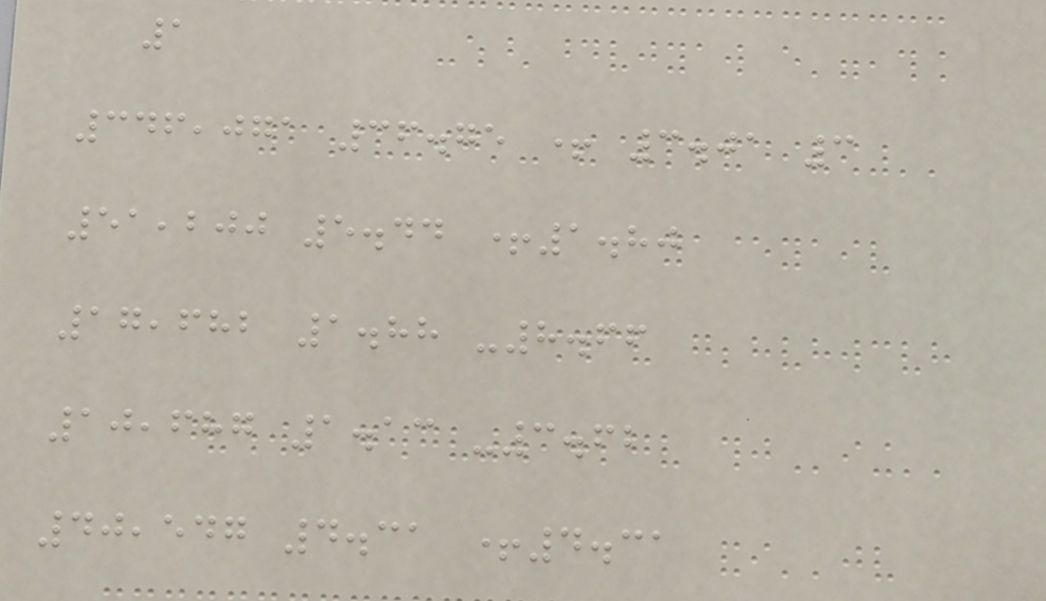1
346,071 36.75 + 3.01 3
51,200 5.44 +1.80
17,682 1.88 -8.66
10,687 1.13 -3.62
40,547 4.31 +4.31
